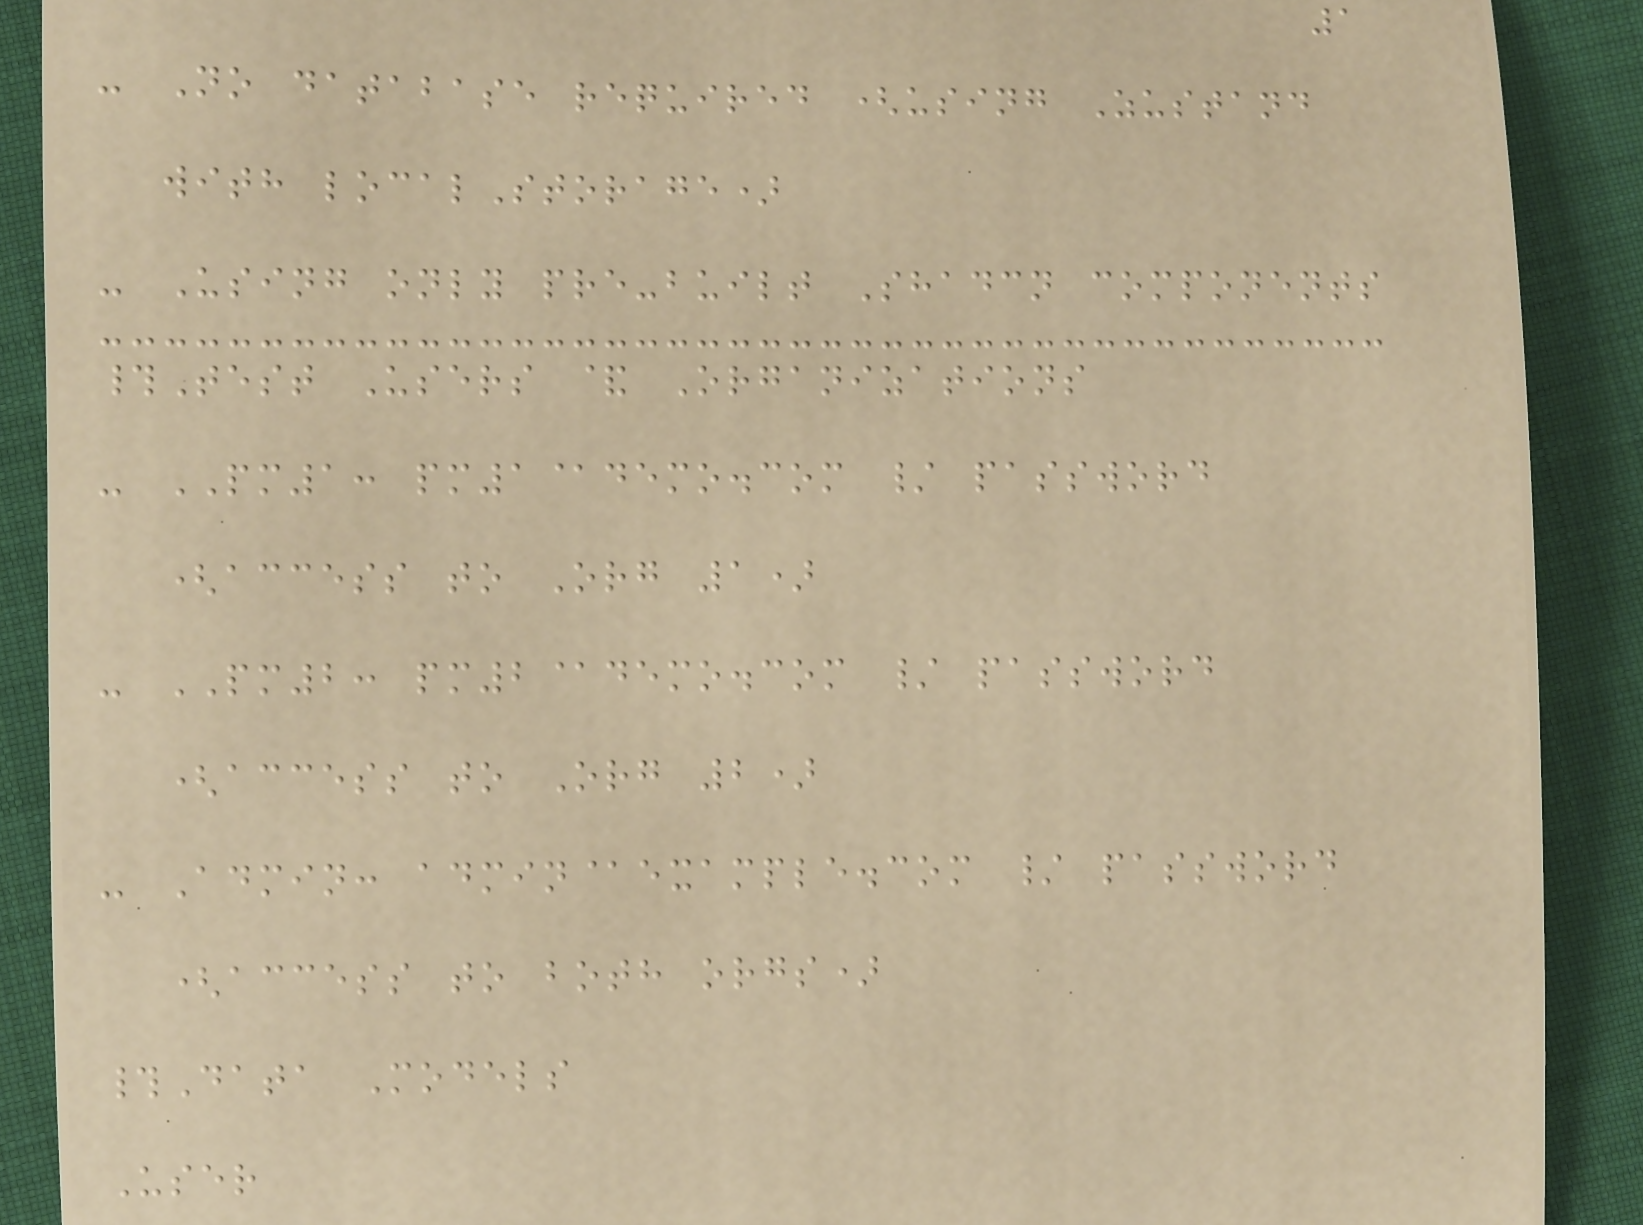1
- No database required (using Zustand
with localStorage)
- Using only pre-built Shadcn components
#Test Users & Organizations
- PM1: pm1@demo.com / password
(access to Org 1)
- PM2: pm2@demo.com / password
(access to Org 2)
- Admin: admin@example.com / password
(access to both orgs)
#Data Models
User
